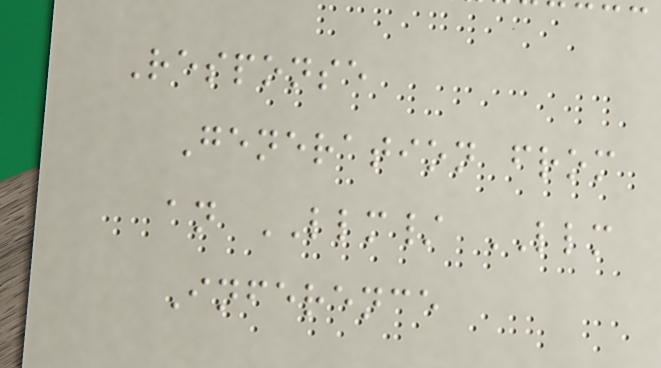Response
Generation from
an LLM/ LLM
Inference
